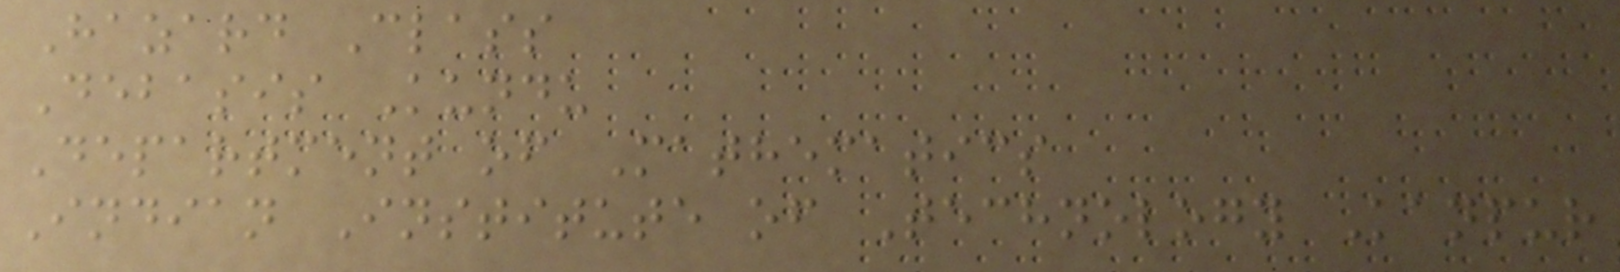Hazard Class
Debasis Kundu
Department of Mathematics
Indian Institute of Technology Kanpur
